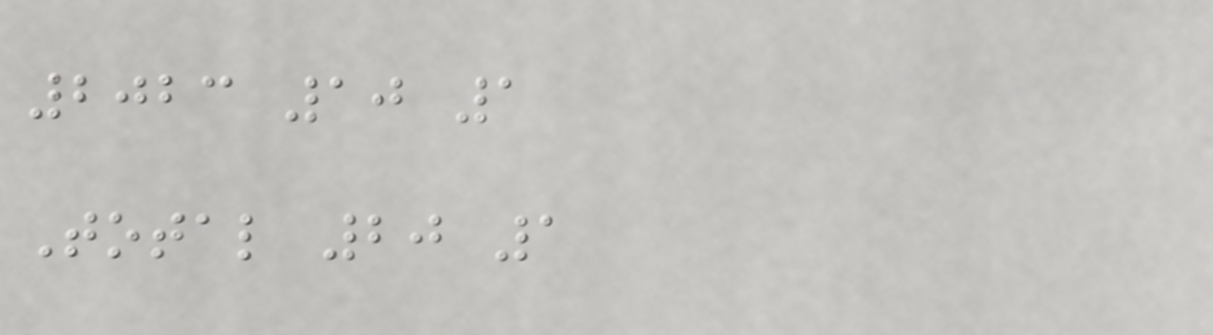2023 10 1
Total 20 1
